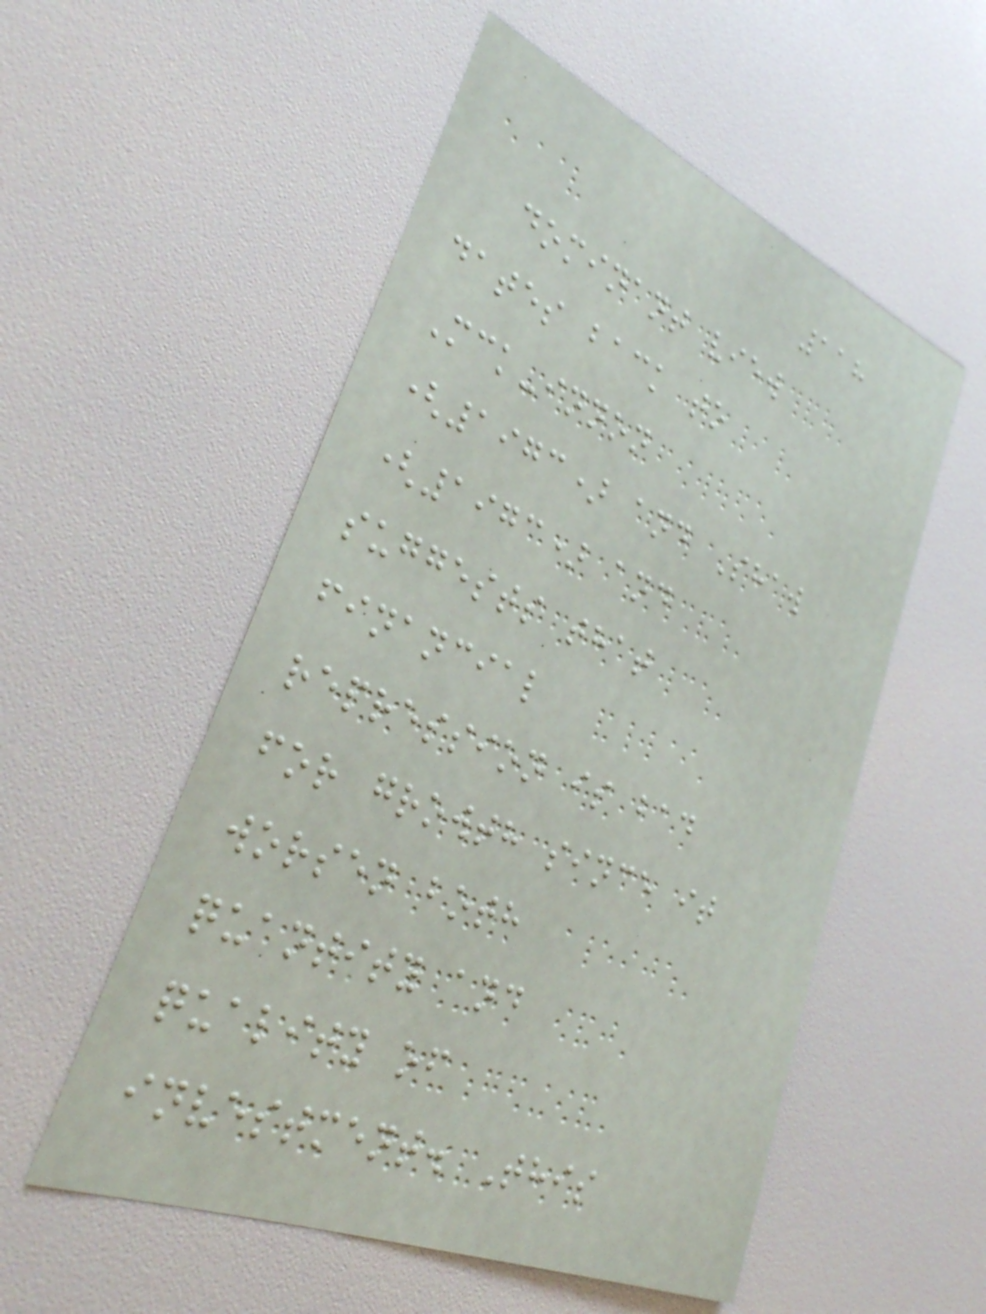118
dominant view
dates back to
Mck-innon
(1973) and Shaw
(1973) and
suggests that
financial
repression is bad
for growth since it
worsen both
quantity and
quality of
investment. This
